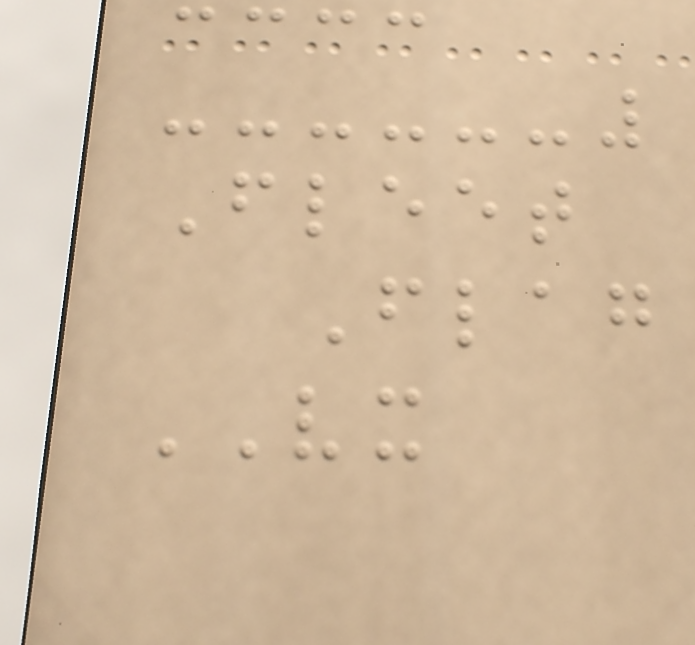Fleet
Flag
VX
